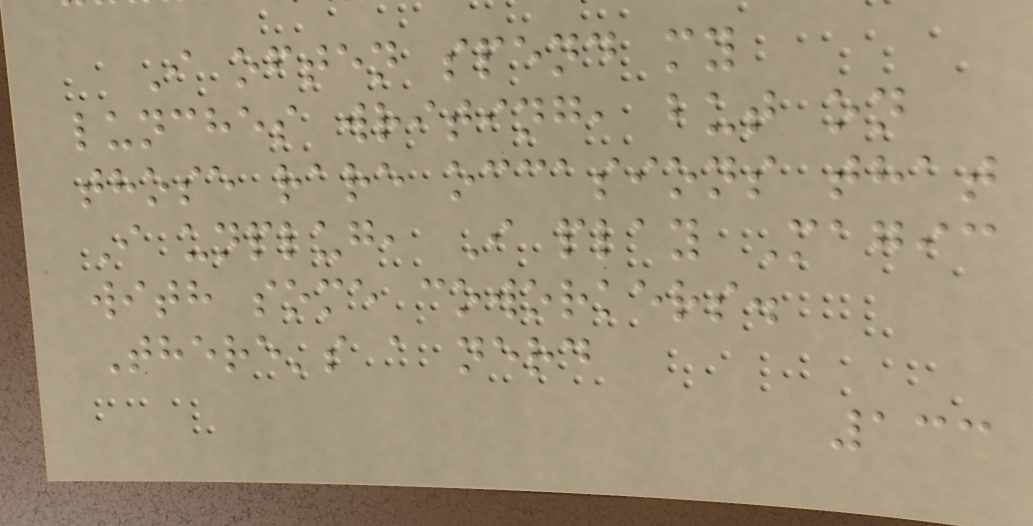I often spend my
lunches writing, but on
those rare occasions that
I unplug, I play Magic
with some coworkers.
There's a nerd
133
